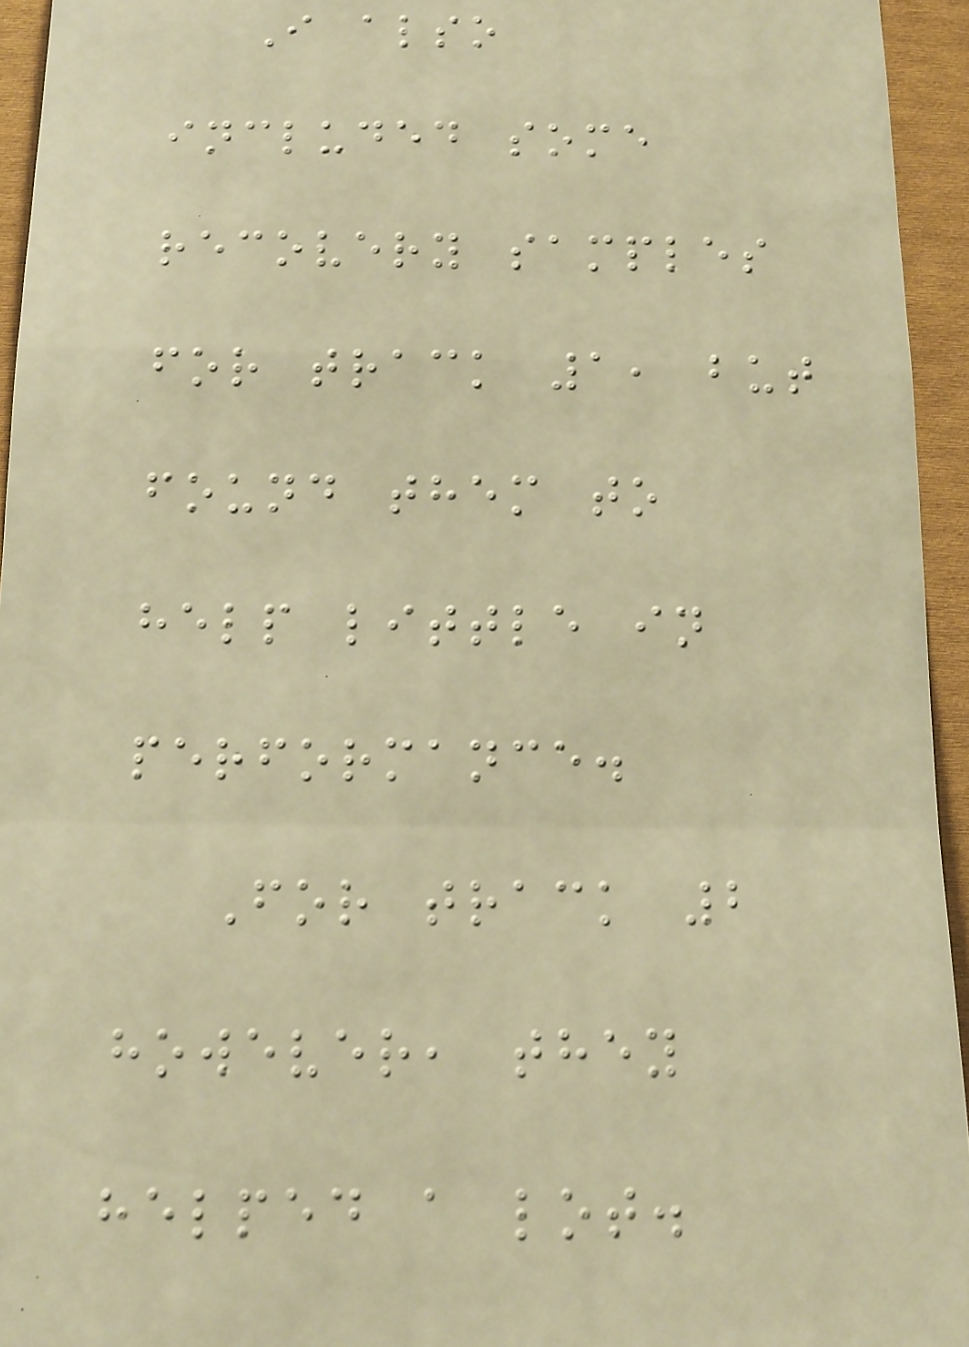I also
included some
recovery samples
for track 1, but
found them to
help little in
performance.
For track 2
however, they
helped a lot.
